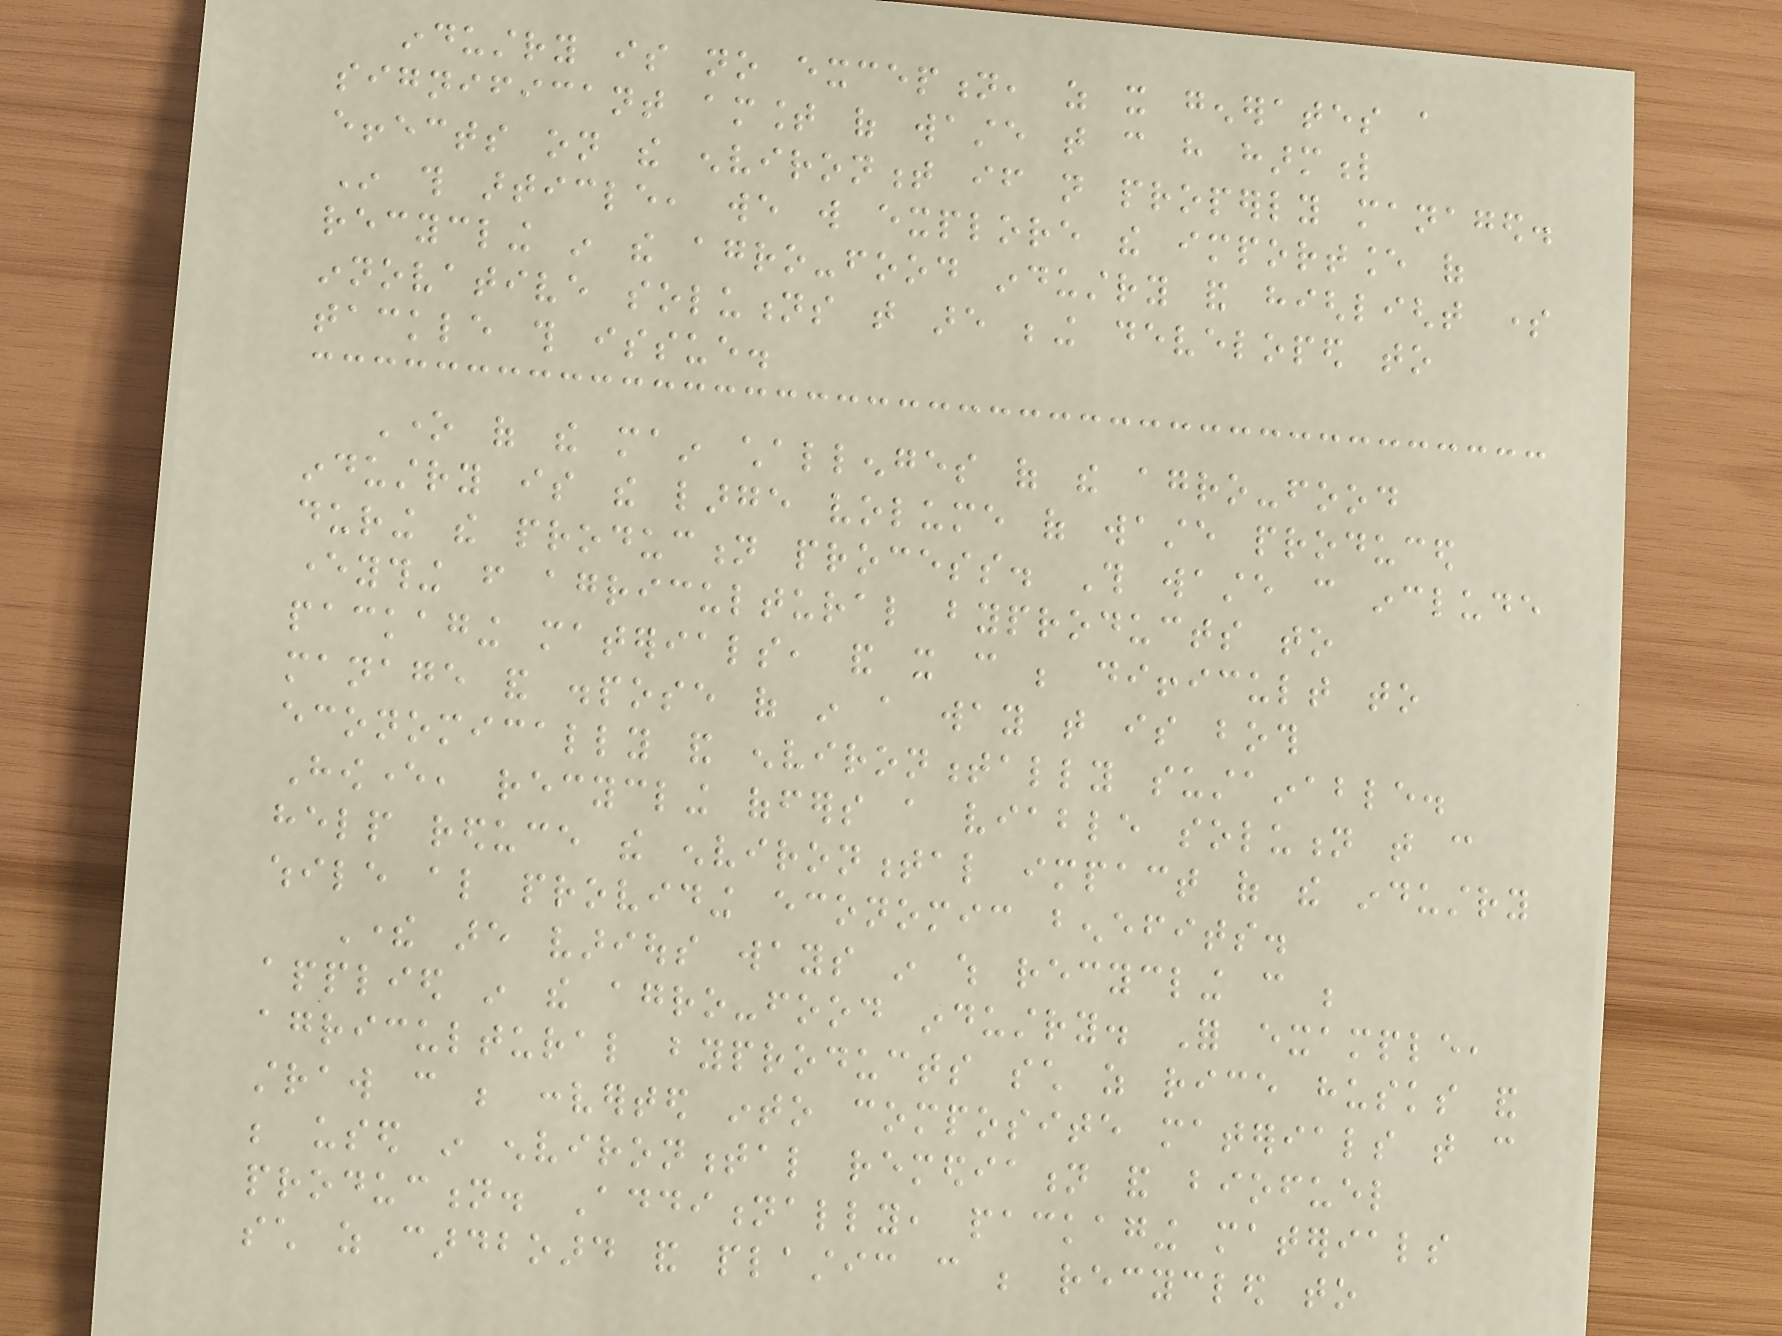industry is no exception, as it generates a
significant amount of waste that can have harmful
effects on the environment if not properly managed.
In this article, we will explore the importance of
recycling in the agro-food industry and highlight some
innovative solutions that are being developed to
tackle this issue.
One of the main challenges of the agro-food
industry is the large volume of waste produced
during the production process. This waste can include
everything from agricultural byproducts to
packaging materials, and it can be difficult to
manage and dispose of in a way that is both
economically and environmentally sustainable.
However, recycling offers a viable solution that can
help reduce the environmental impact of the industry
while also providing economic benefits.
There are various ways in which recycling can be
applied in the agro-food industry. For example,
agricultural byproducts such as rice husks and
straw can be converted into composite materials that can
be used in environmental remediation and biofuel
production. Additionally, packaging materials
such as cardboard and plastic can be recycled to
